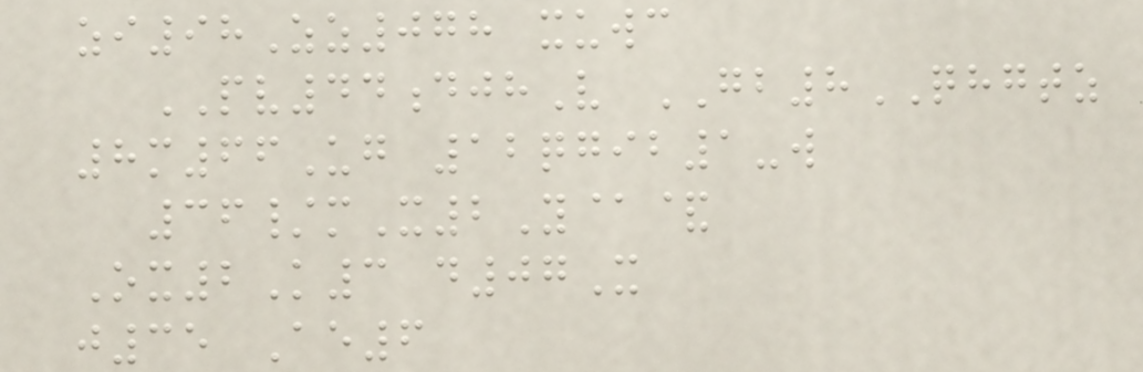zi98Zz078 xuwc
PV44djhV GB8QHGTZ
8m66Ug 12qgib1-w
36/mX2Y@&
Ox2K3 d07X
j35 Ae6
